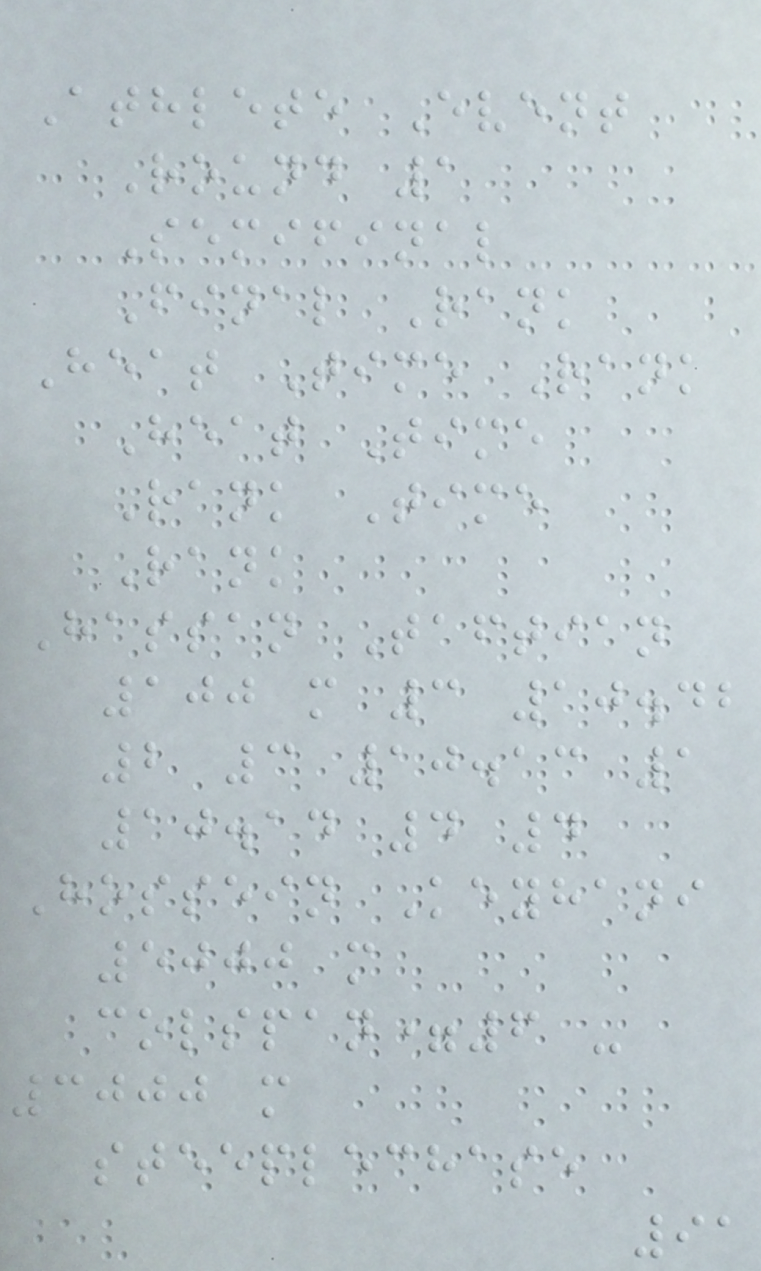Athlete Event
Round 1
Semifinal
Final Rank
Heat Time Rank
Heat Time
Rank Time
Rank
Hassan Taftian
100 m 3 10.42
2 3 10.13 1
10.14 4 4
Hossein Keyhani
5000 m
colspan=6 -
3000 m
steeplechase
91
